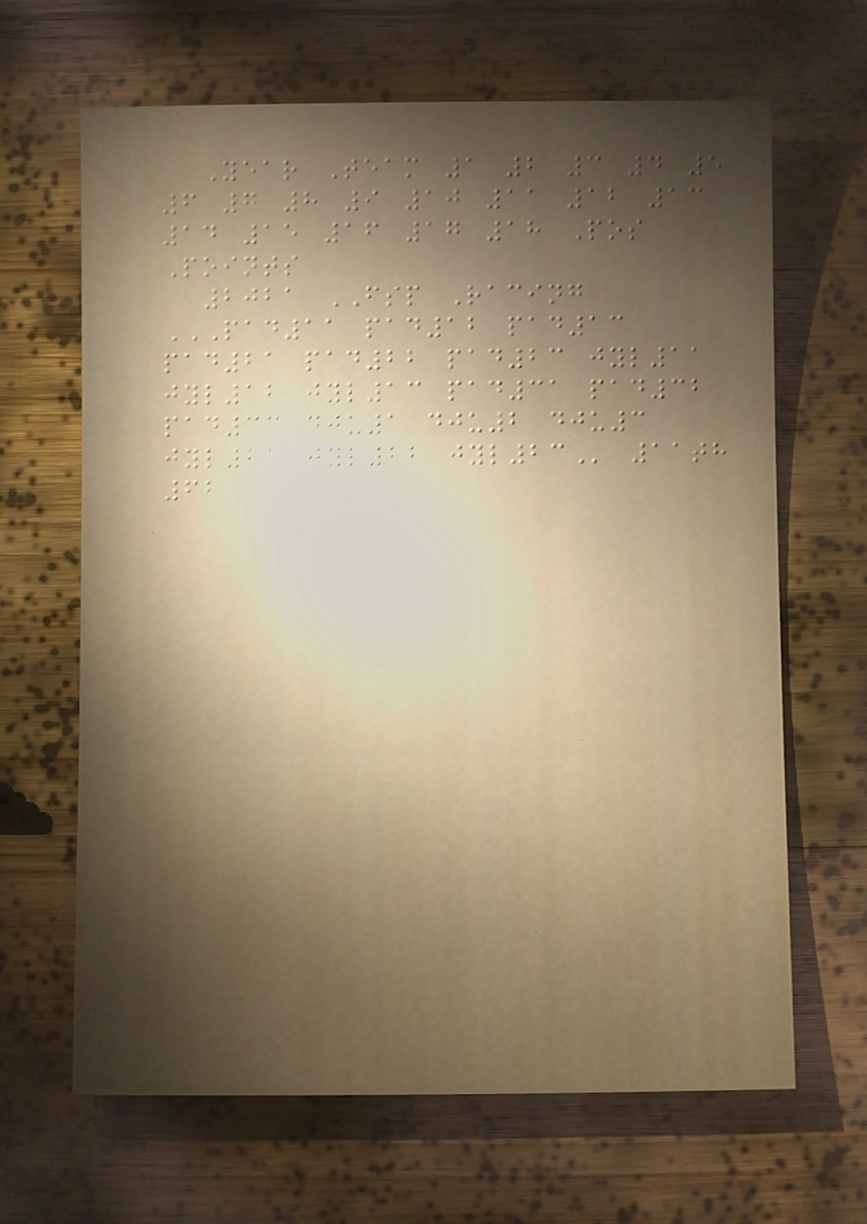Year Team 1 2 3 4 5
6 7 8 9 10 11 12 13
14 15 16 17 18 Pos
Points
2021 FSP Racing
PAD11 PAD12 PAD13
PAD21 PAD22 PAD23 JYL11
JYL12 JYL13 PAD31 PAD32
PAD33 DJU1 DJU2 DJU3
JYL21 JYL22 JYL23 11th
62
